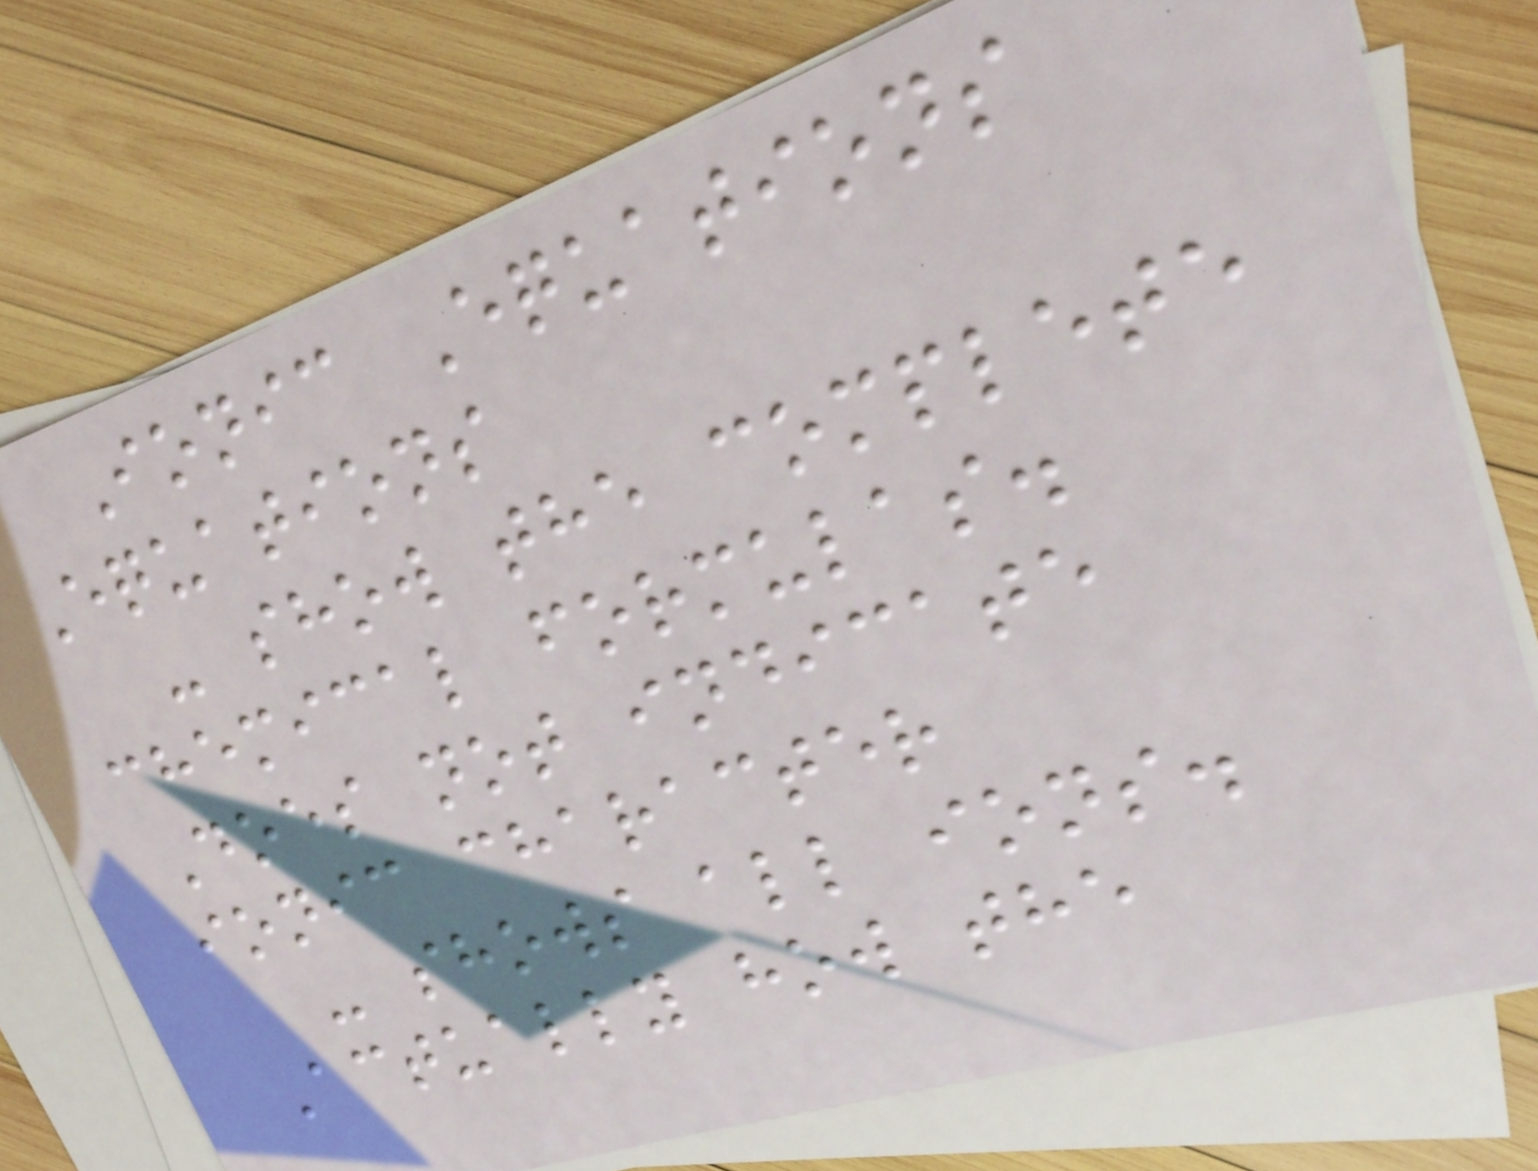Ionic Equations
Equations
- show the complete
chemical formulas.
Does not indicate
ionic character
- shows all ions.
Actually how the
